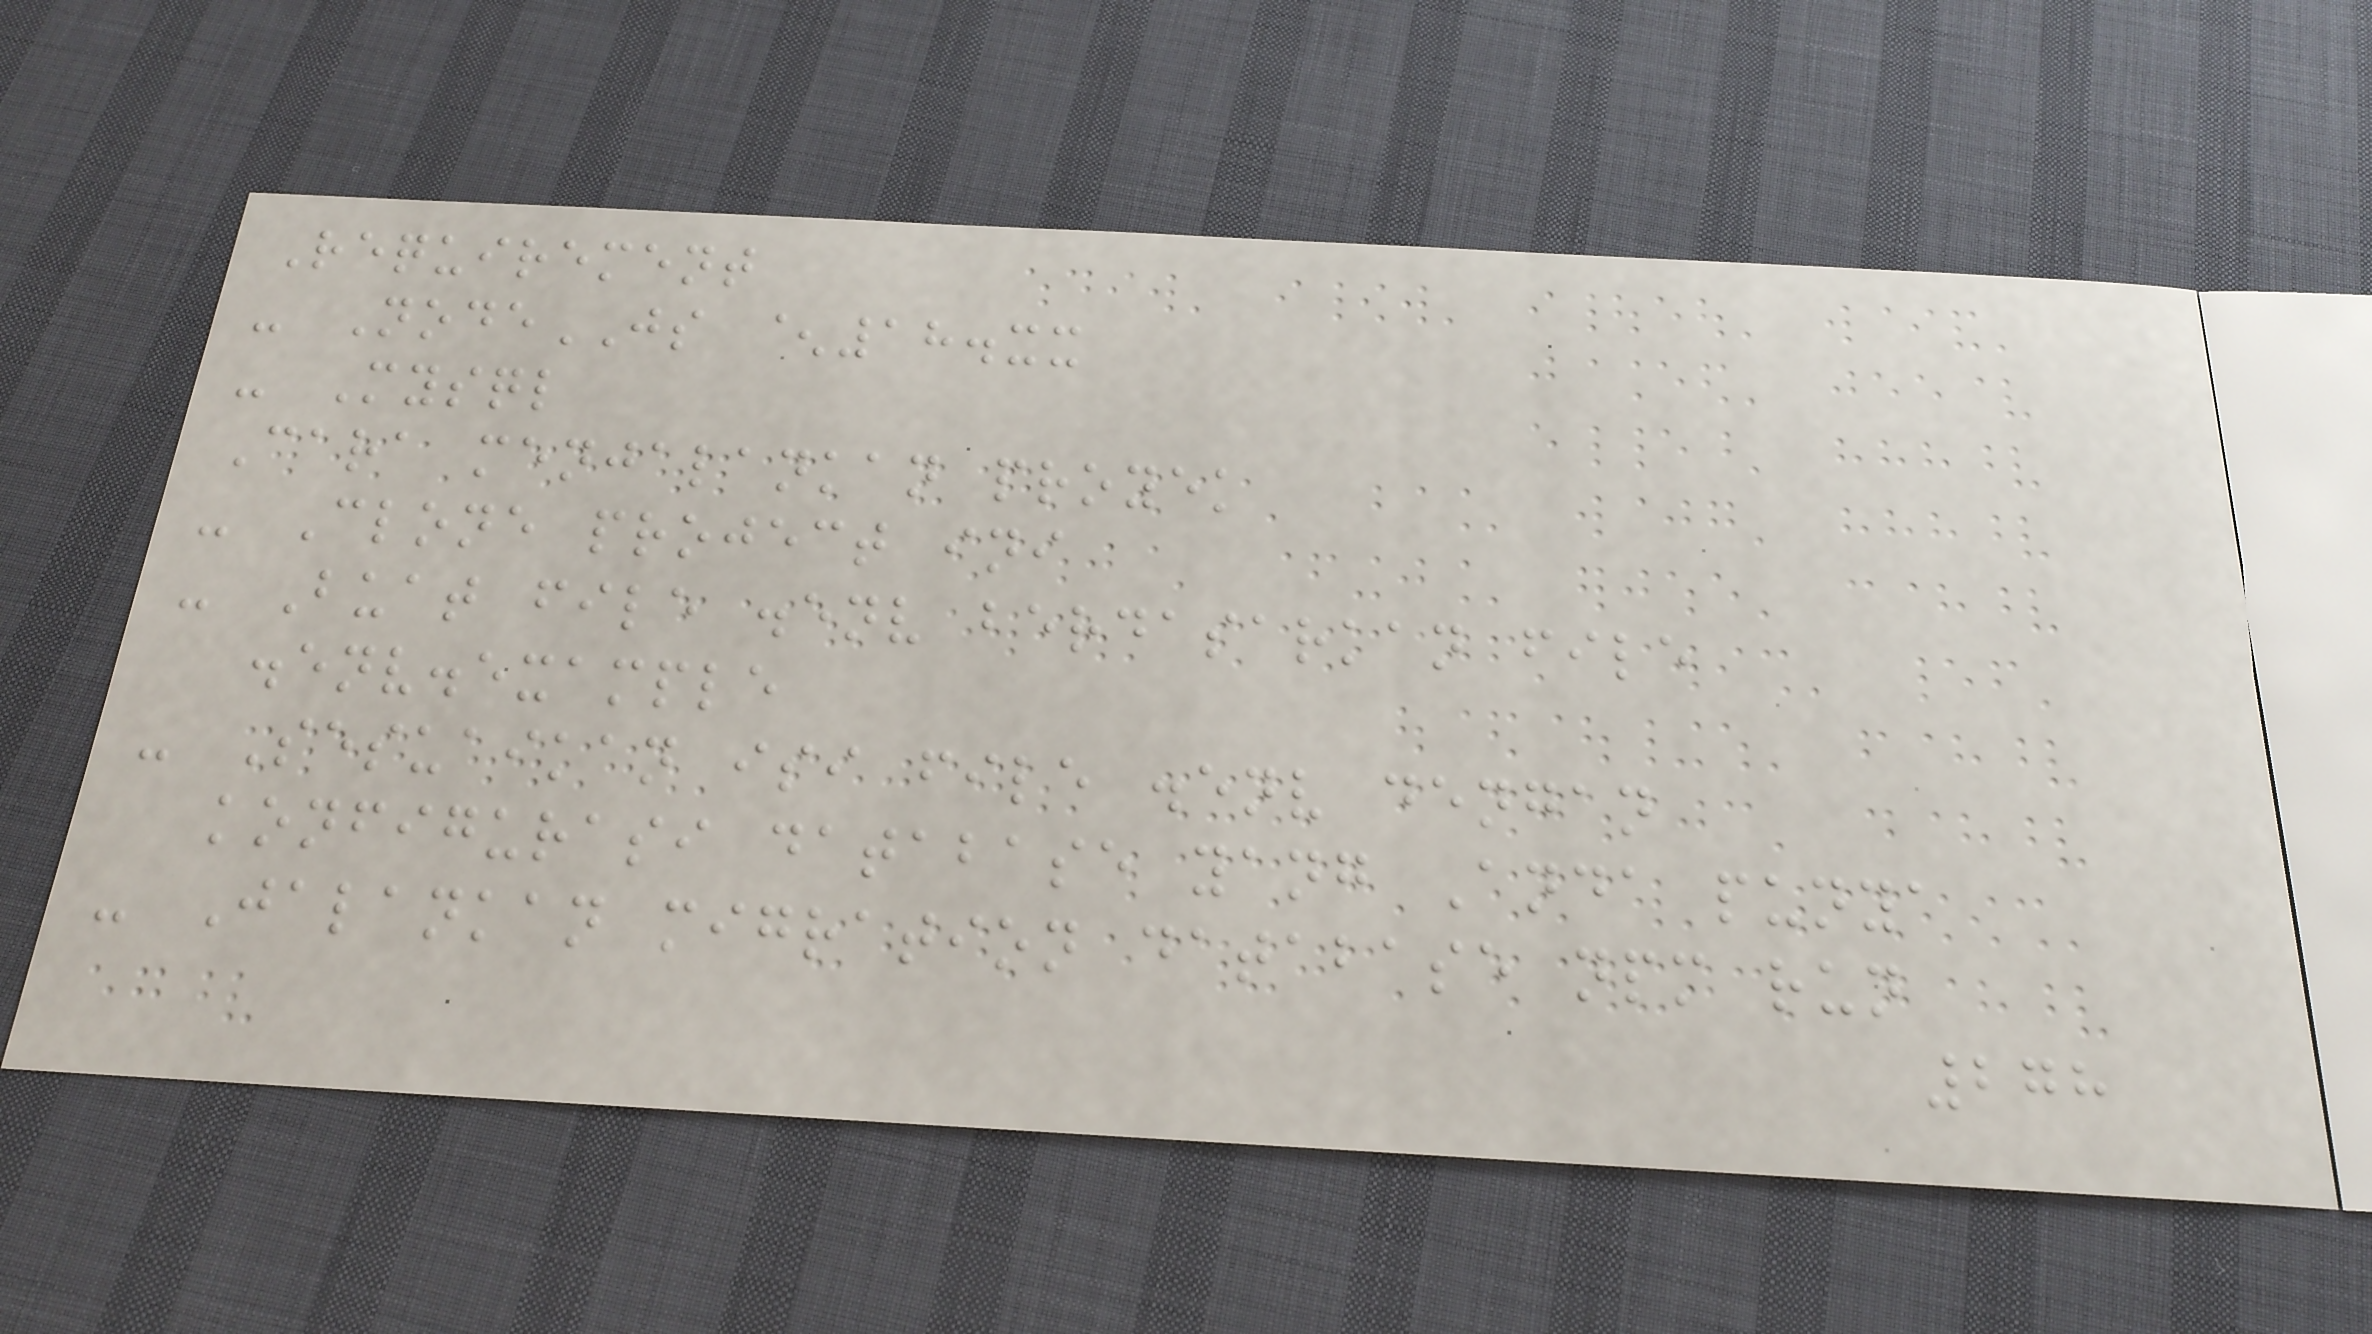Requirement
- NodeJS ^18.xx
- Mysql
Cara menjalankan proyek
- Clone project ini
- Buat file .env berdasarkan file
.env.example
- Sesuaikan isi file .env dengan
konfigurasi database yang Anda punya
- Jalankan migration database npm run
278
